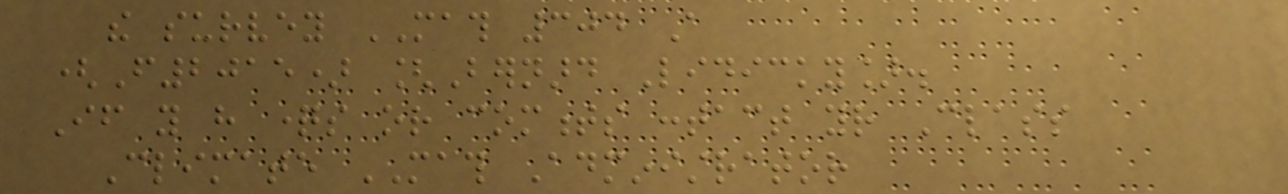the survey MATH 304 A
(F2015) [Bernard Lidicky].
If you have questions or comments contact your Class
Climate MATH Administrator
